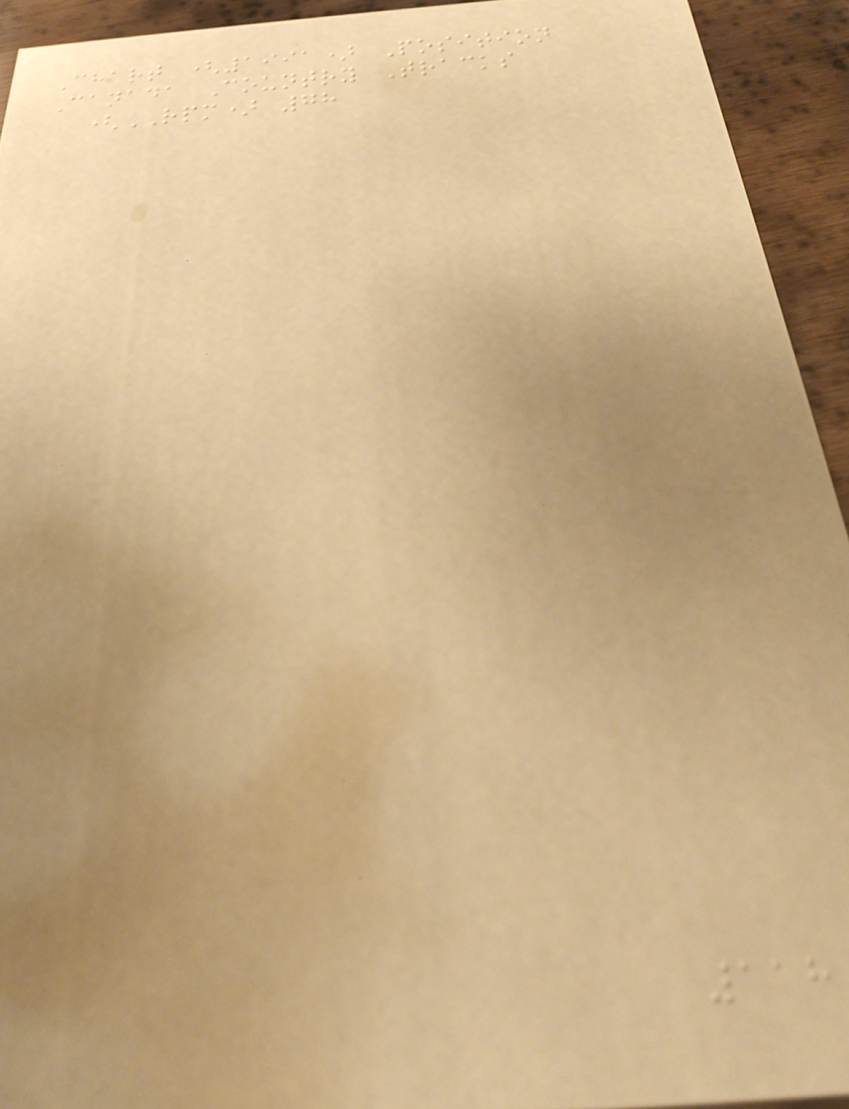Chart (1991) Position
Canada Country Tracks
(RPM) 78
118
